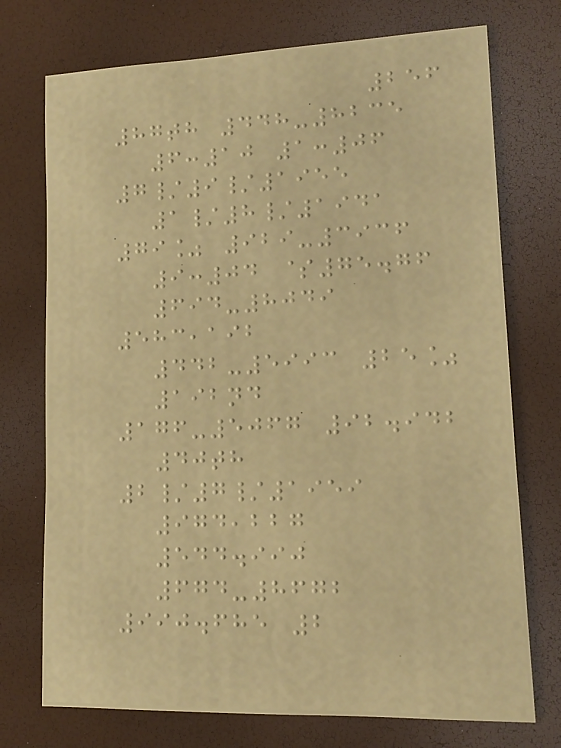256
87th 448-8235
6:10 1:06
7/9/1955
1/8/1941
79% 929-3936
9:04 $75.76
694-8049
583,192
442-5993 25%
192nd
176-5067 92.942
40th
2/7/1959
974,227
544.990
674-8672
990.685 2
